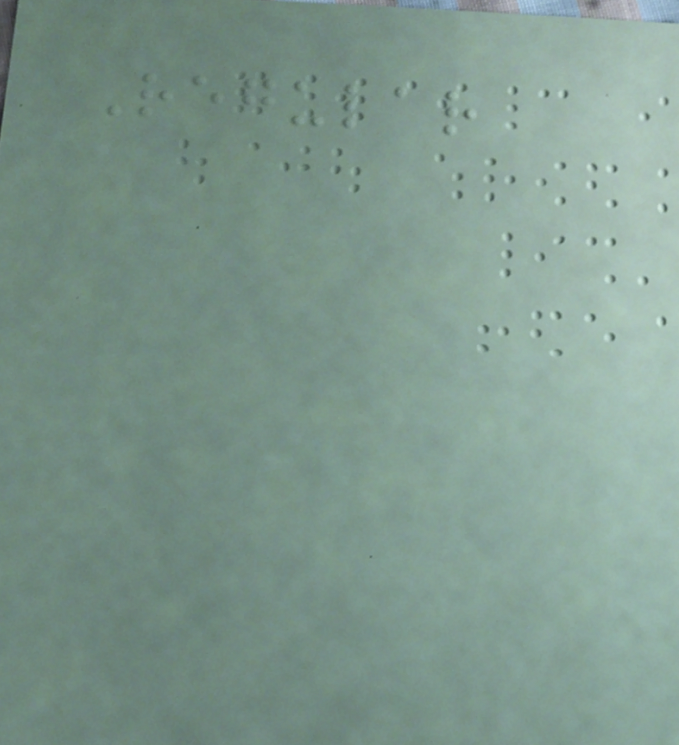Regular
